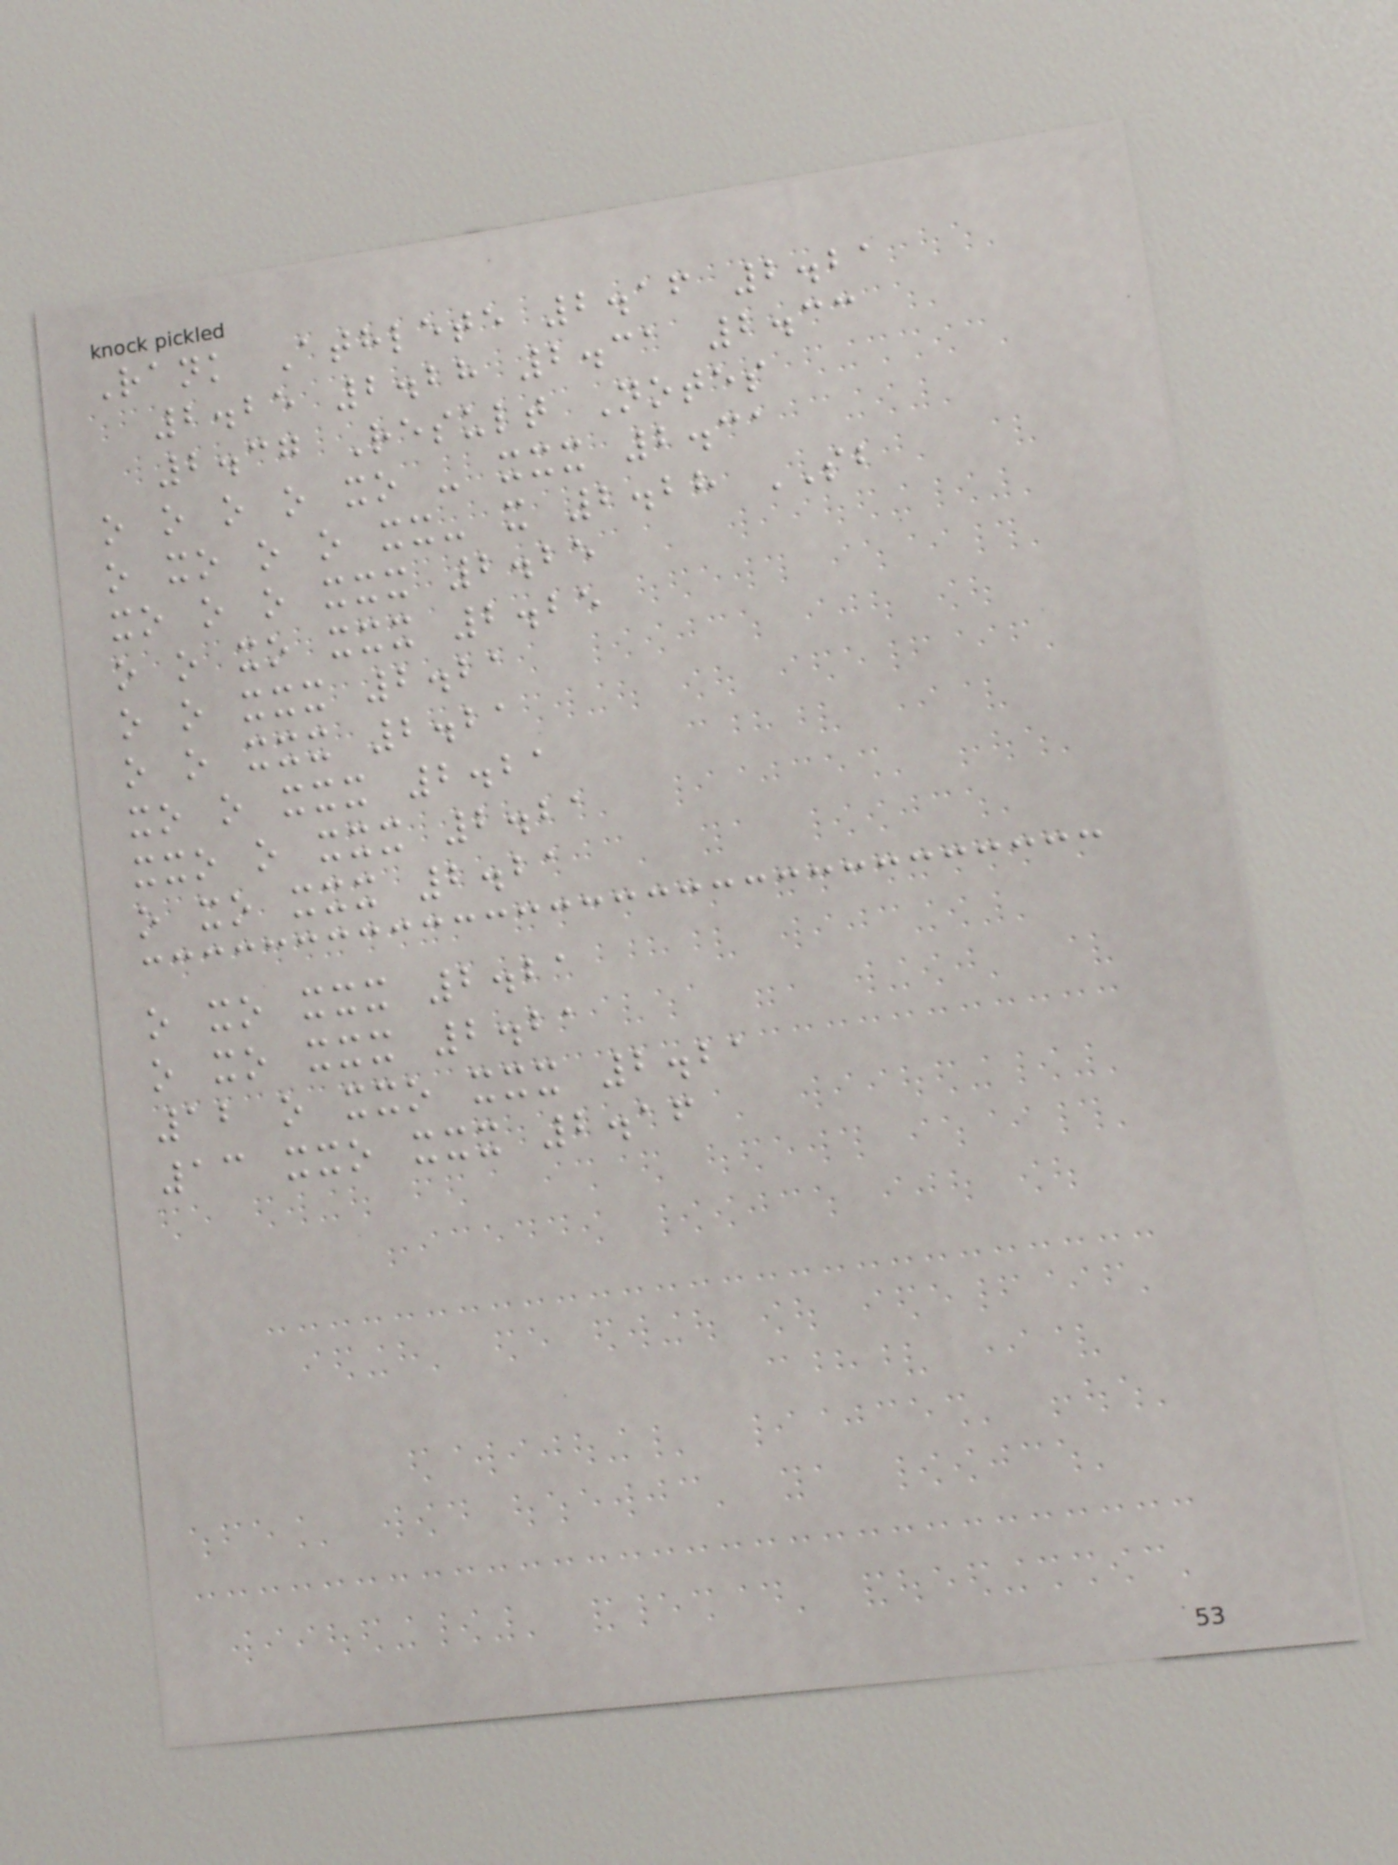Rank Athlete 2.16 2.21
2.25 2.28 2.31 2.33
2.37 Result Notes
o o o o xo - xxx 2.31
o xo o o xx- x 2.28 SB
xo o o xxx 2.25
o o xo xxx 2.25
o o xxx 2.21
o o xxx 2.21
xo o xxx 2.21
xxo o xxx 2.21
o xo xxx 2.21
o xo xxx 2.21
o xo xxx 2.21
12 o xxo xxx 2.21
13 xxo xxx 2.16
